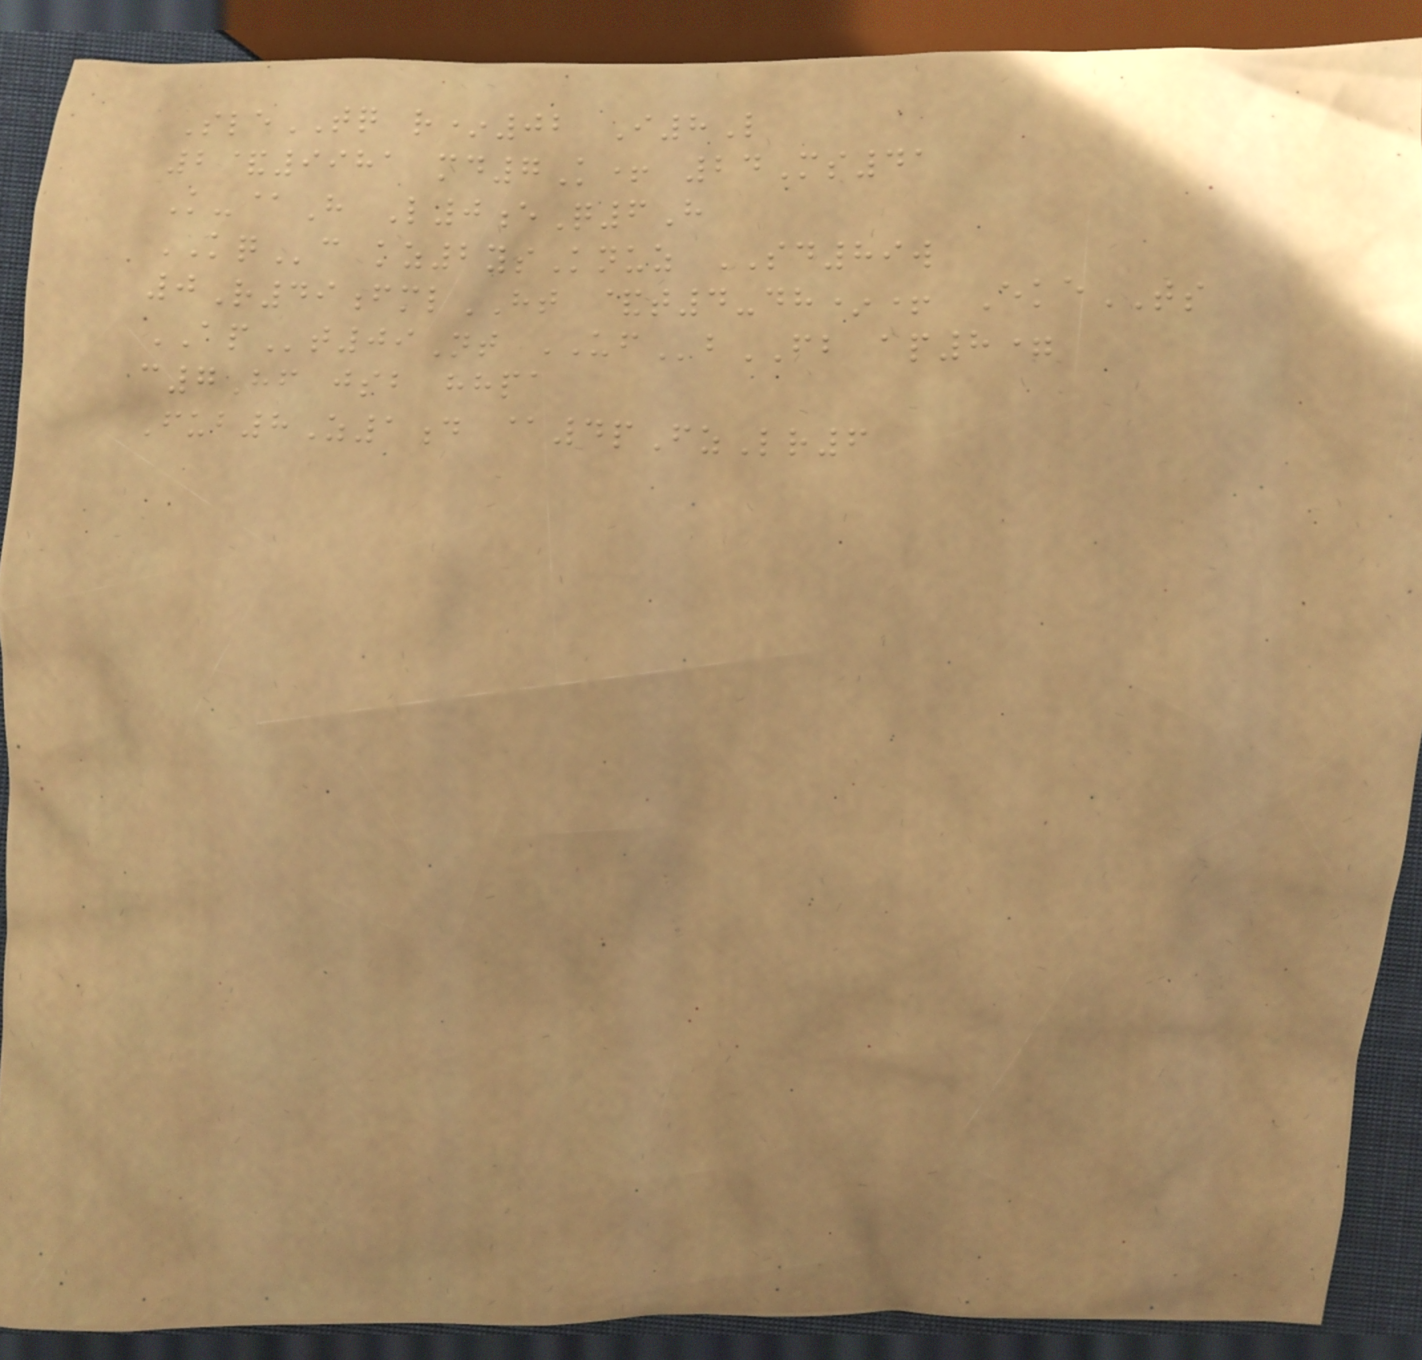SleTQ r*02 I8L
2&9981 md7K+ 24Ms41
K-@H L0eQ6H
KQc kz2ysKnuz SD89w
0R49fmlHT &t4-dh*+ EkeTS
APt09Nt UFbFB ap8=
c7Hf jsb hhpa
Fub8Z1d @4pFzLr6
